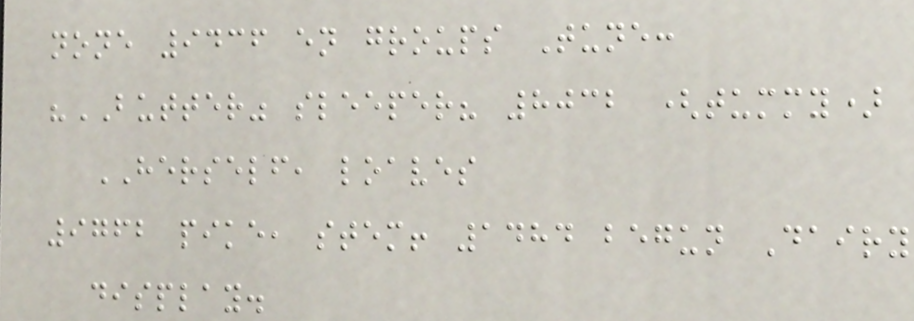none 9436 en groups Tune:
"BUTTER" sleeper? 8032 (tummy)
HERSELF, loaves
9762 pike, stem! 1484 begun Dairy
display.
